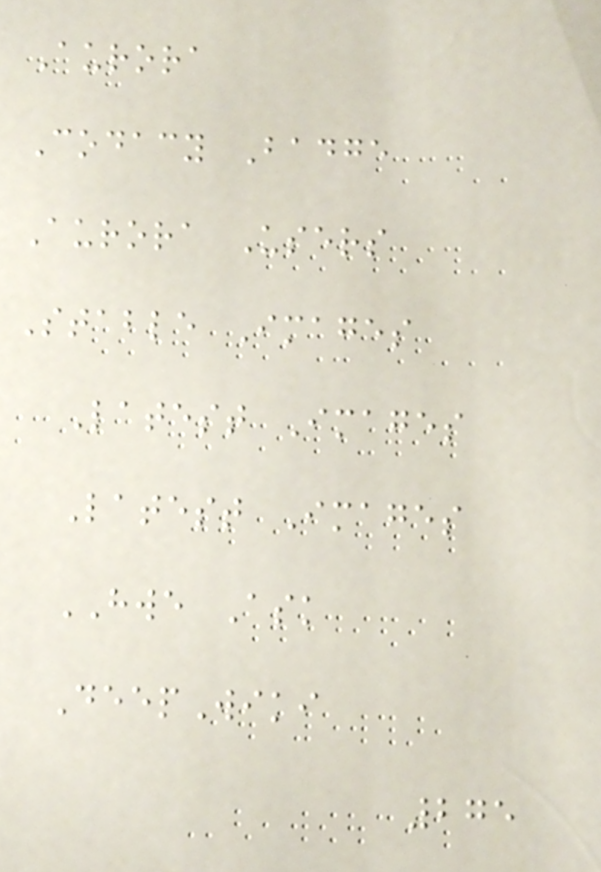Aurora
Codacy Badge
Aurora Users
Stable Images
Latest Images
Latest Images
HWE Ask
DeepWiki
275
